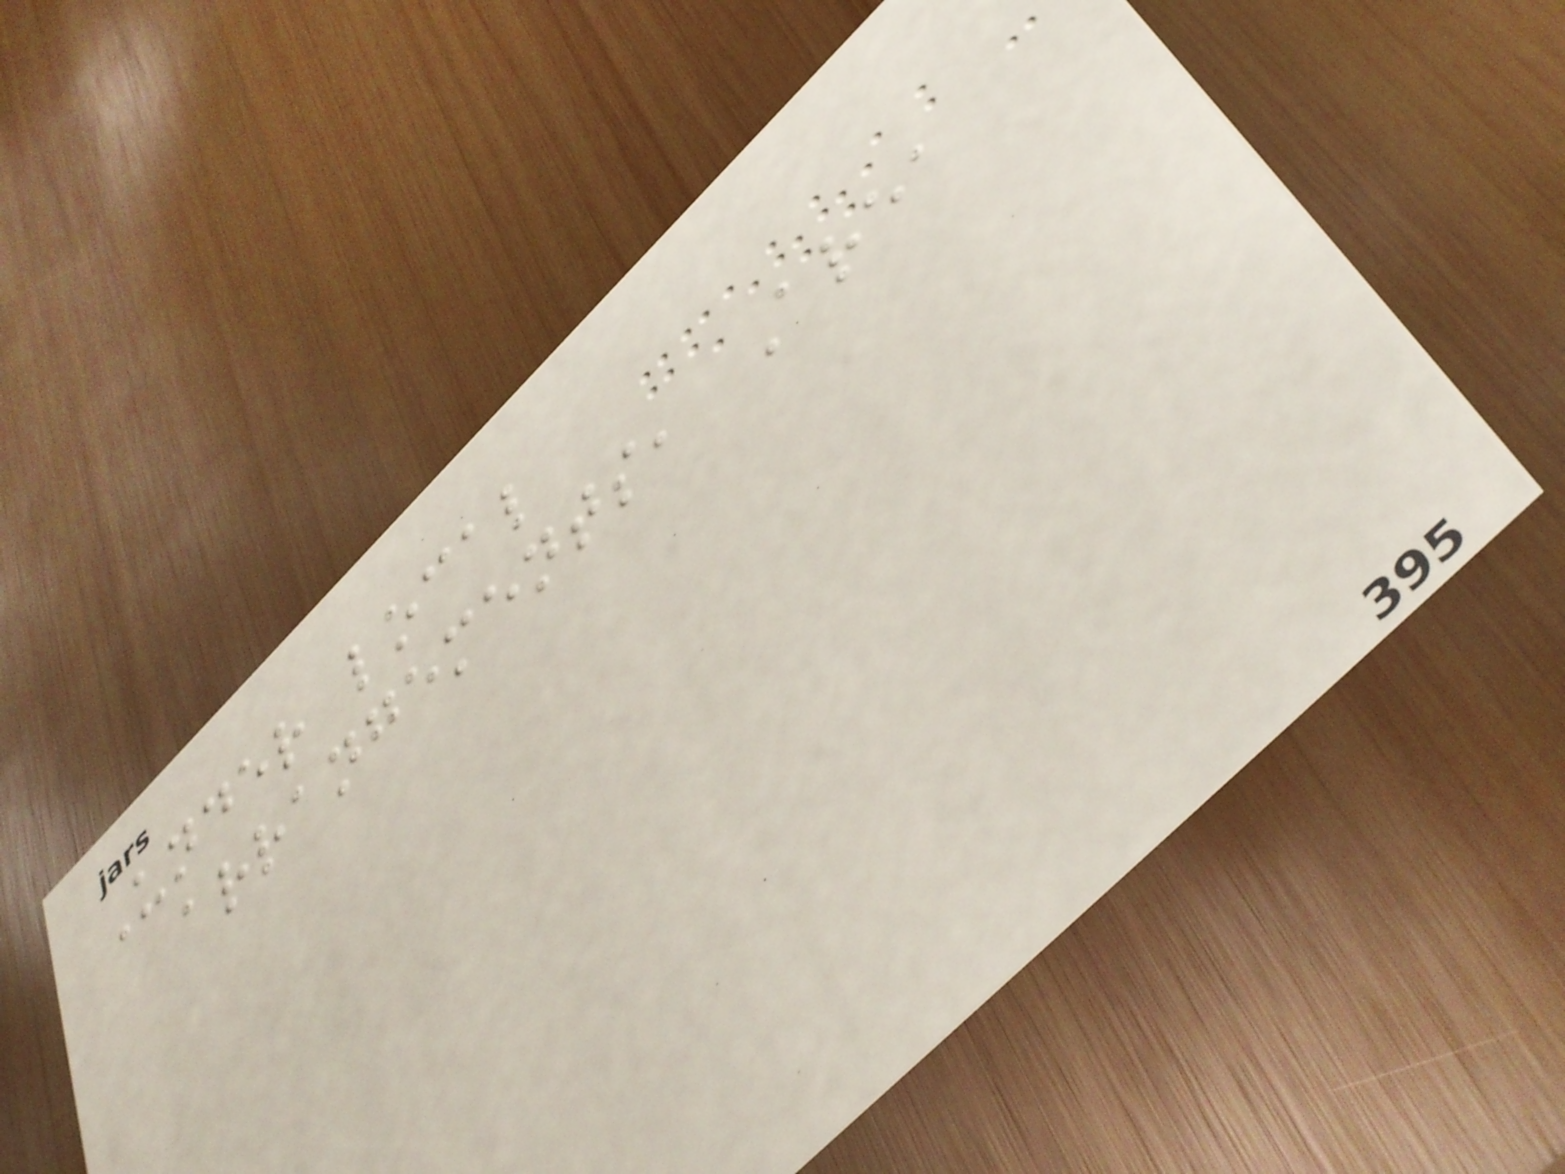Under local
arrangements, Area
